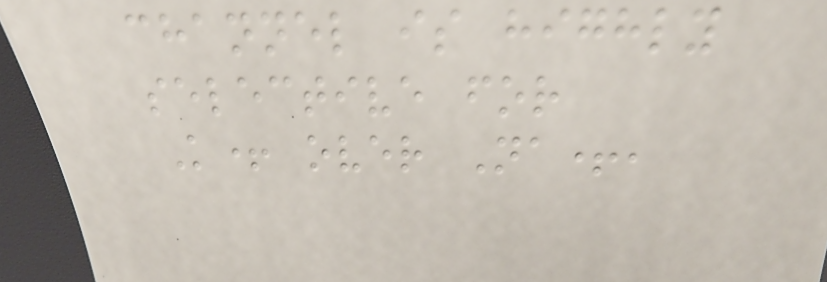channel is highly
selective for
K+ over Na+,
